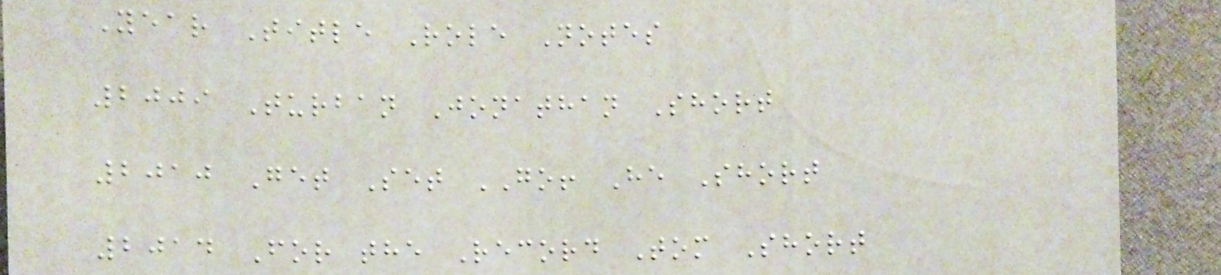Year Title Role Notes
2009 Turban Jonathan Short
2010 Get Set GO! He Short
2014 For the Record Tom Short
